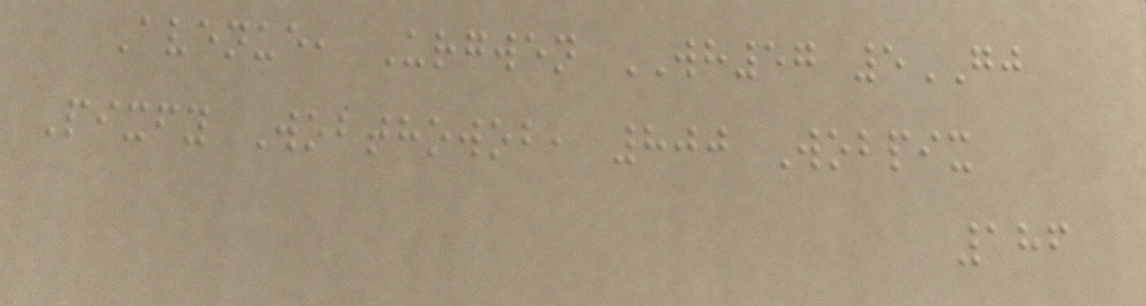Avenue, Urgwen WH57 5GJ
Pixfy Wobthowob, 800 Wobpix
186
